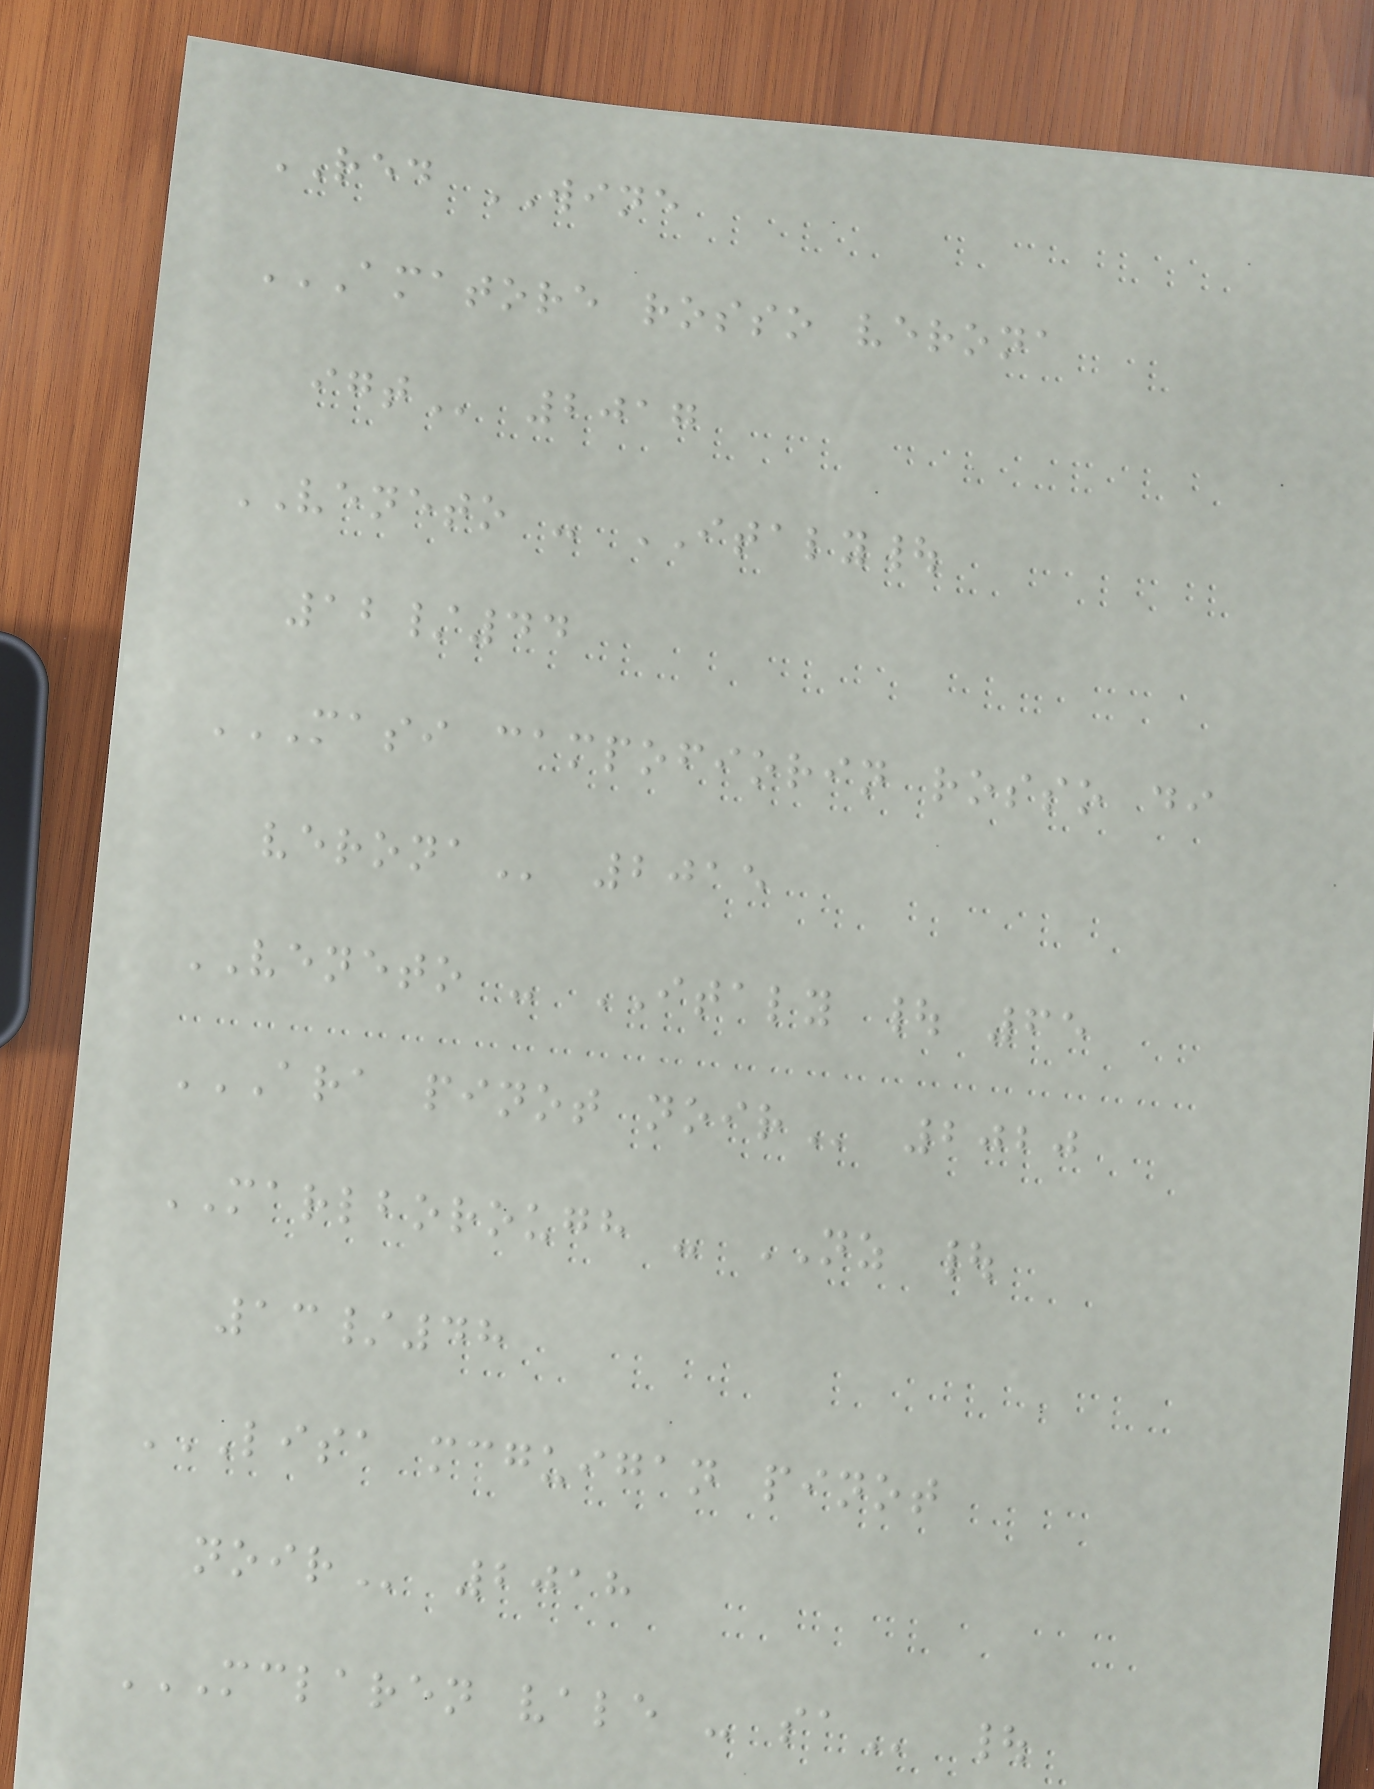RED WINE
AMATORE ROSSO VERONA
IGT 2017
VENETO - ITALY|
12/44
MASI CAMPOFIORIN ROSSO DI
VERONA 2015
VENETO - ITALY | 65
ARA PINOT NOIR 2020
MARLBOROUGH - NZ |
13/48
LISA MCGUIGAN PINOT
NOIR 2018
MCLAREN VALE - SA |
